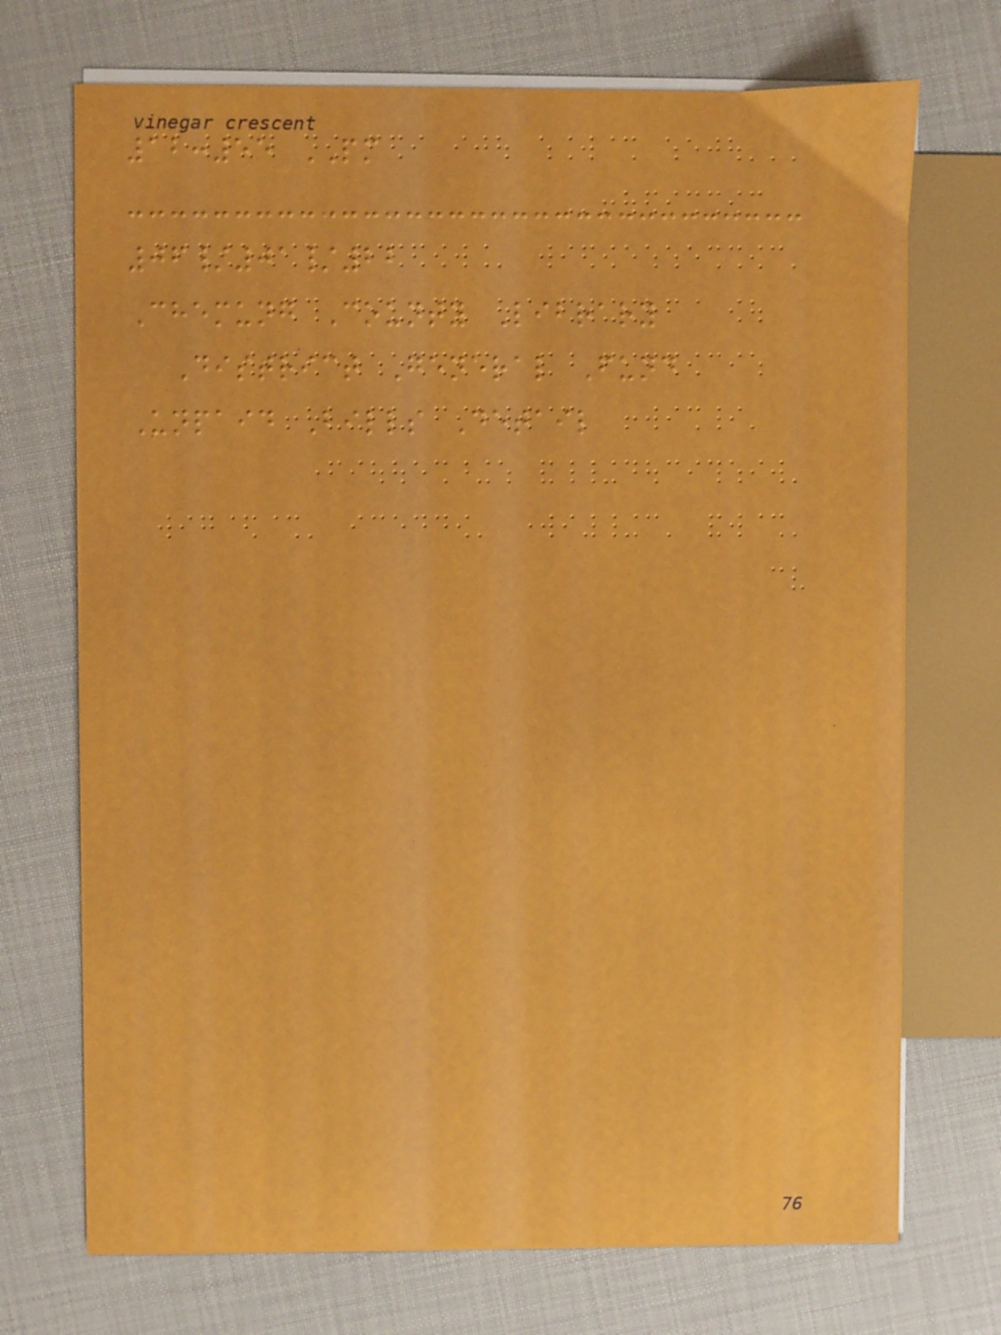12:55 PM
06/01/22
Chemung County Library
District General Fund
Unpaid Bills Detail
